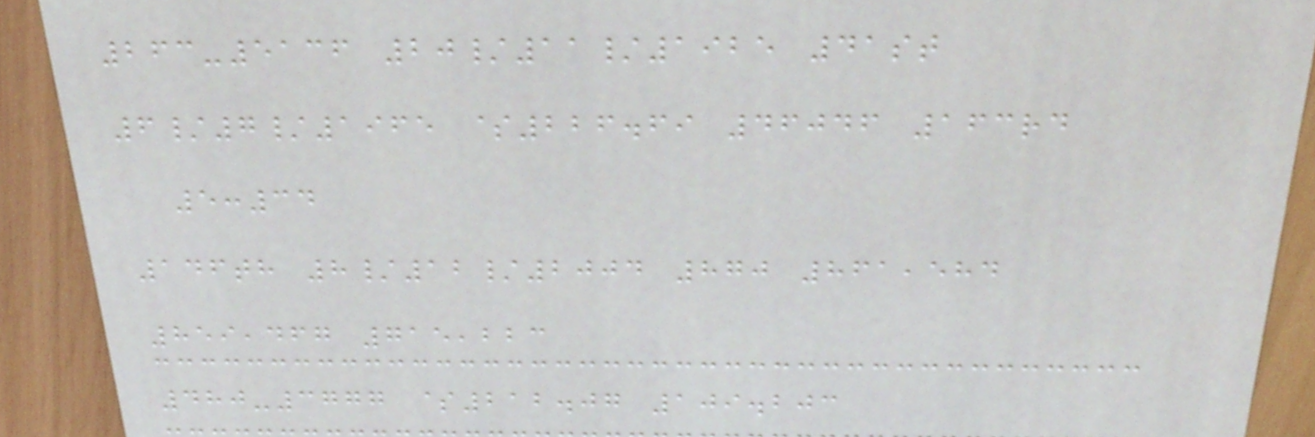263-5136 20/11/1925 41st
6/7/1965 $226.69 46046 163rd
5:34
146th 8/12/2004 870 861,584
859,467 715,223
480-3777 $212.07 109.203
